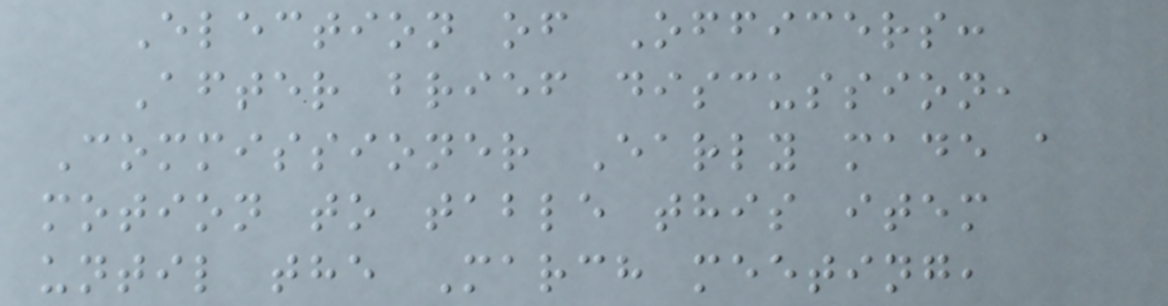Election of Officers:
After brief discussion,
Commissioner Early made a
motion to table this item
until the March meeting,
